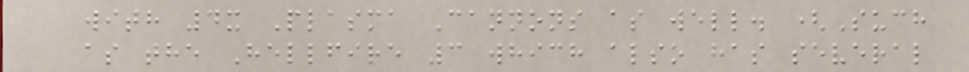with 4x Plasma Cannons as well. (Such
as the Hellfire 3 which also has several
